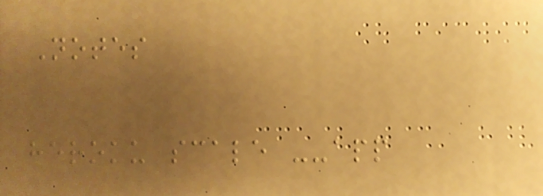Notes
heroku scale --app
